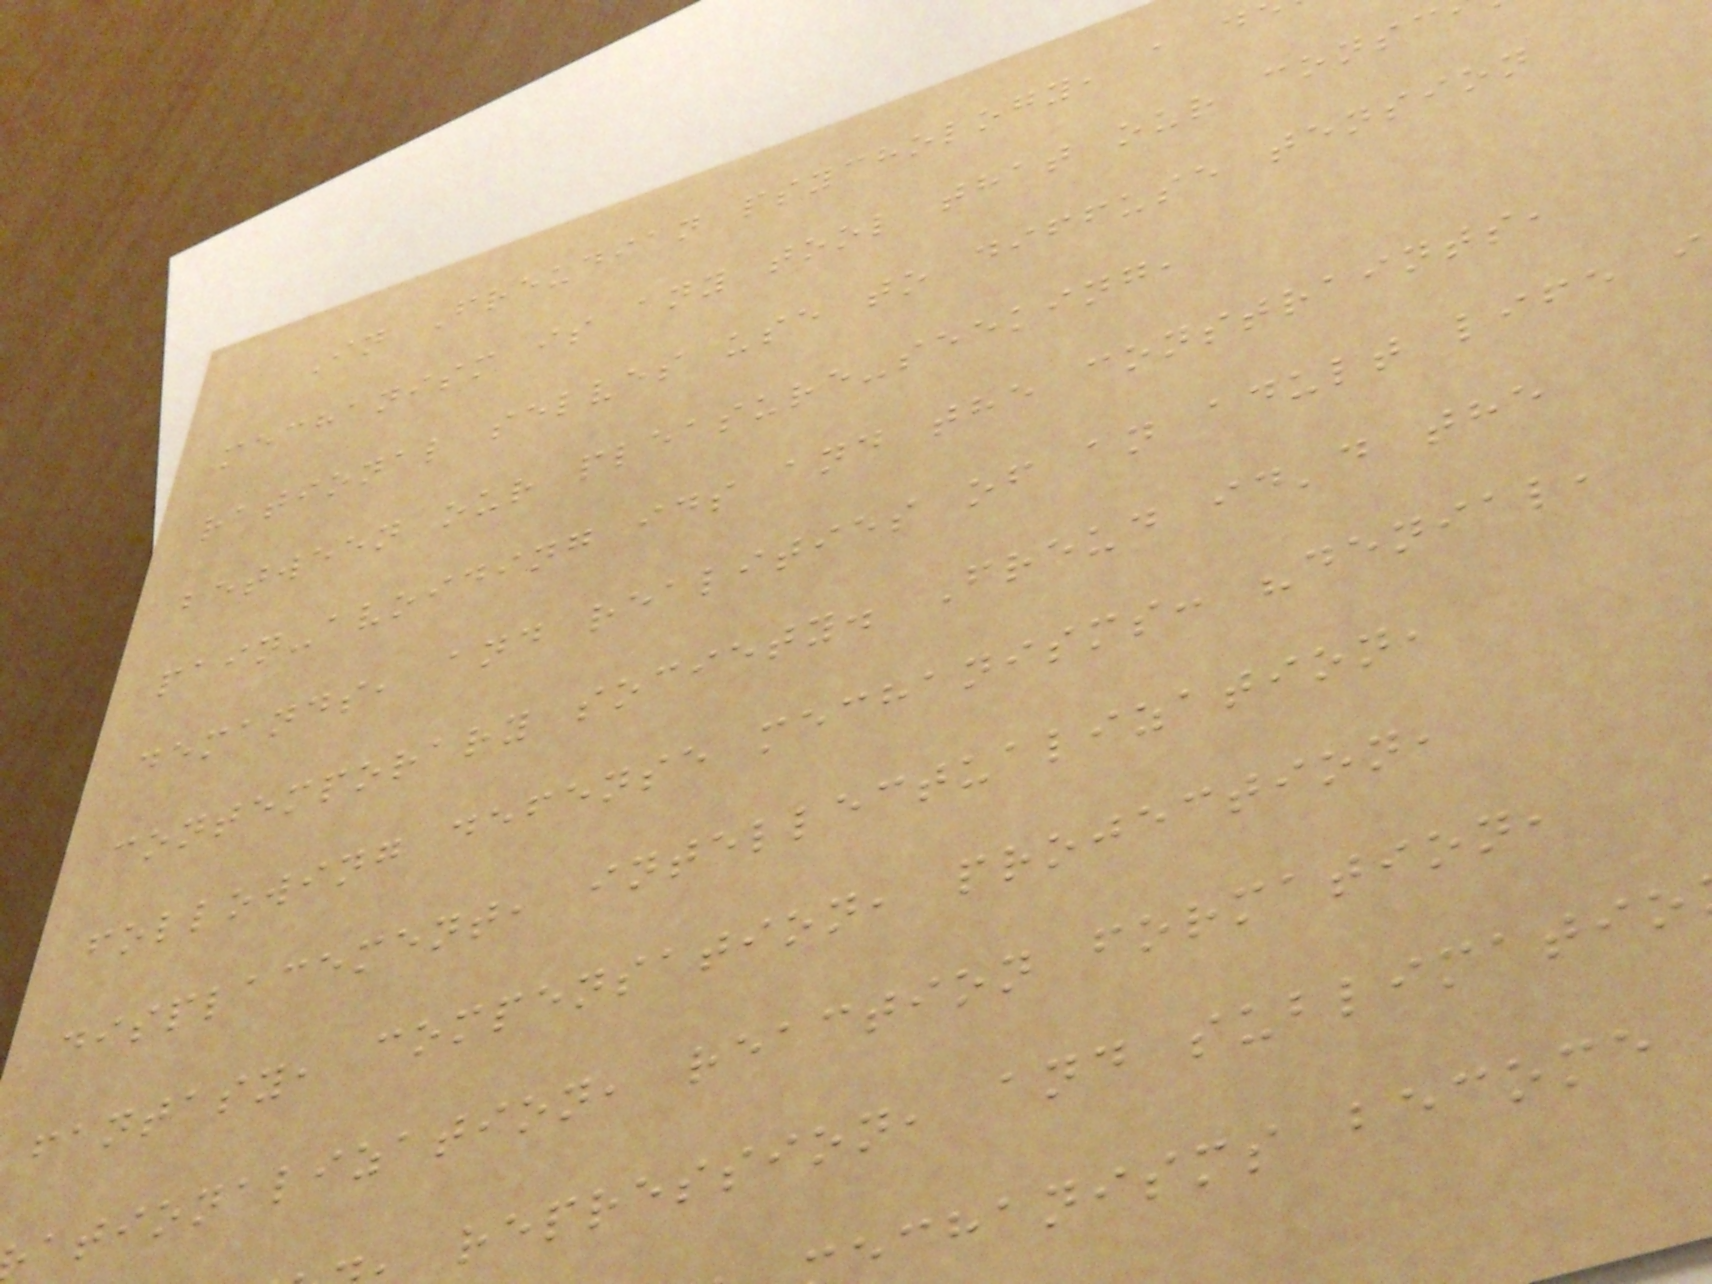In Freudian psychology, a d
mechanism is any tool that our consc
rational selves use to diffuse tension
between our pleasure-seeking,
pain-avoiding ids and the constraints,
demands, and realities of an adult life i
contemporary society. Freud id'd the
following defense mechanisms: "denial,
displacement, intellectualization,
fantasy, compensation, projection,
ationalization, reaction formation,
repression, and sublimatio
echanisms become
